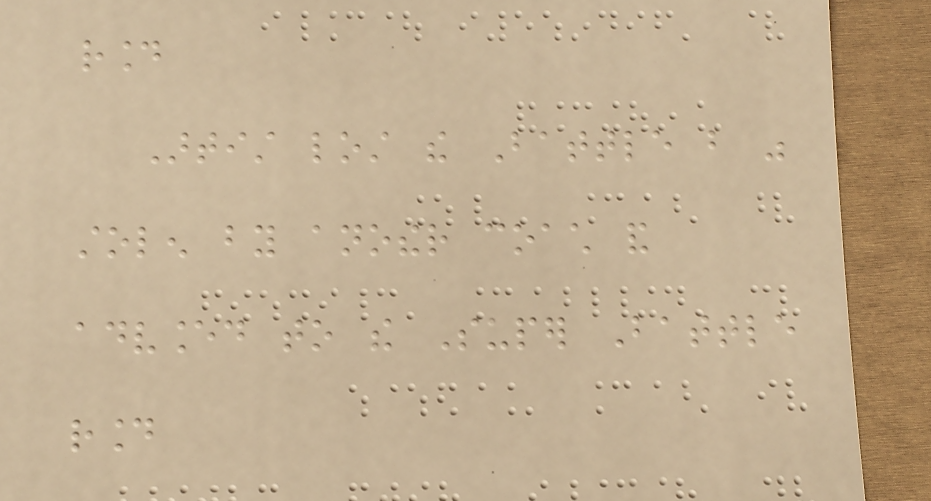round
Artist lost the Battle but was
stolen by another coach and
advanced to the Super Battle
round
